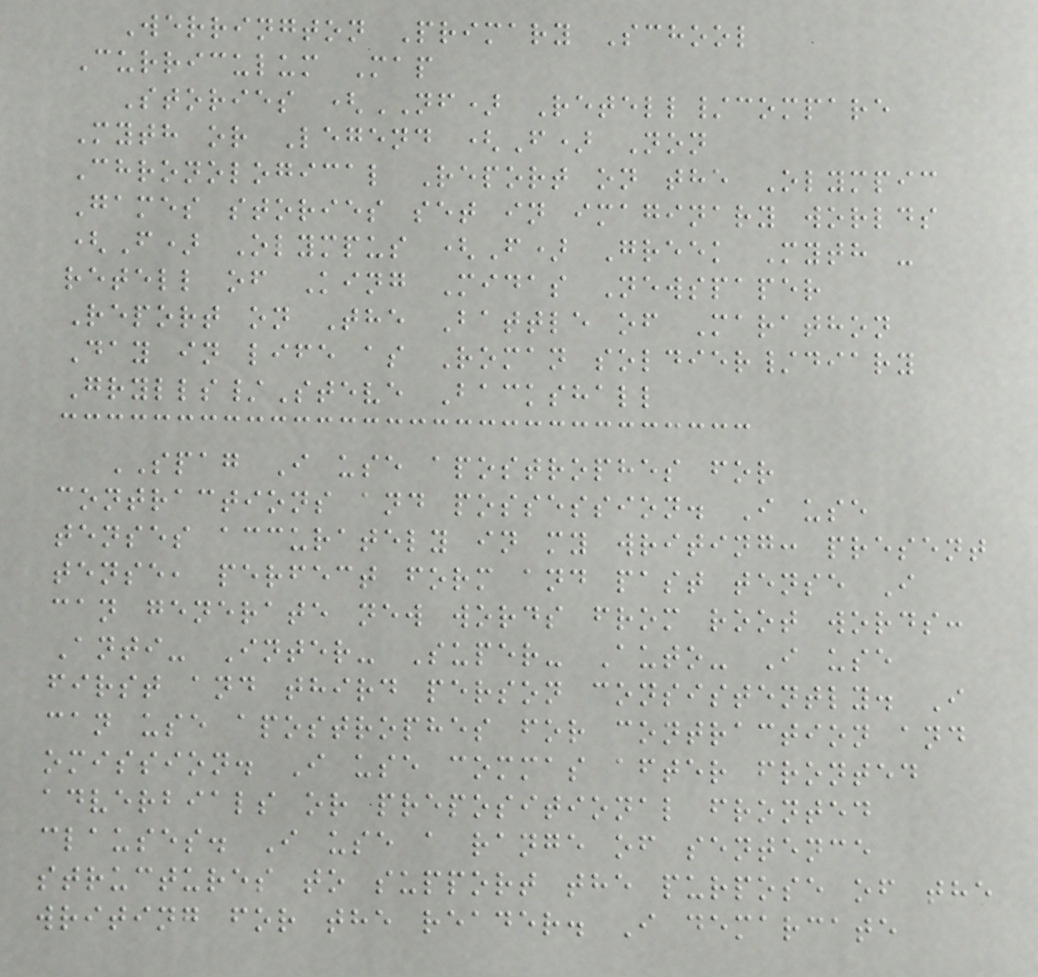Werrington Primary School
Curriculum Map
Stories (NF) Retell/compare
Myth or Legend (F) Non
Chronological Report on the Olympic
Games stories set in imaginary worlds
(F) Olympus (F) Greek Myth -
retell of King Midas Newspaper
Report on The Battle of Marathon
Day in life as Roman soldier/diary
Grylls/Steve Backshall
SPAG I use apostrophes for
contractions and possession. I use
tenses accurately in my writing: present
tense, perfect form and past tense I
can generate new words from root words:
Anti- Inter- Super- Auto- I use
first and third person consistently. I
can use apostrophes for contraction and
omission. I use commas after fronted
adverbials or prepositional fronted
clauses. I use a range of sentence
structures to support the purpose of the
writing for the reader. I demarcate
